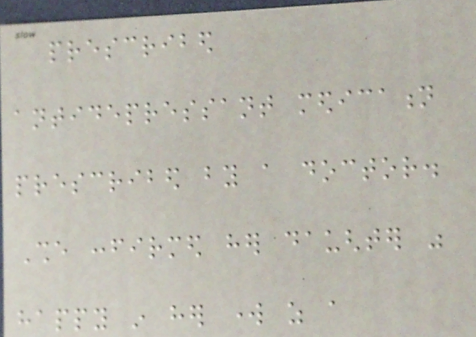prescribed
antidepressant medication
prescribed by a doctor.
She confirmed her daughter was
happy in her work as a
